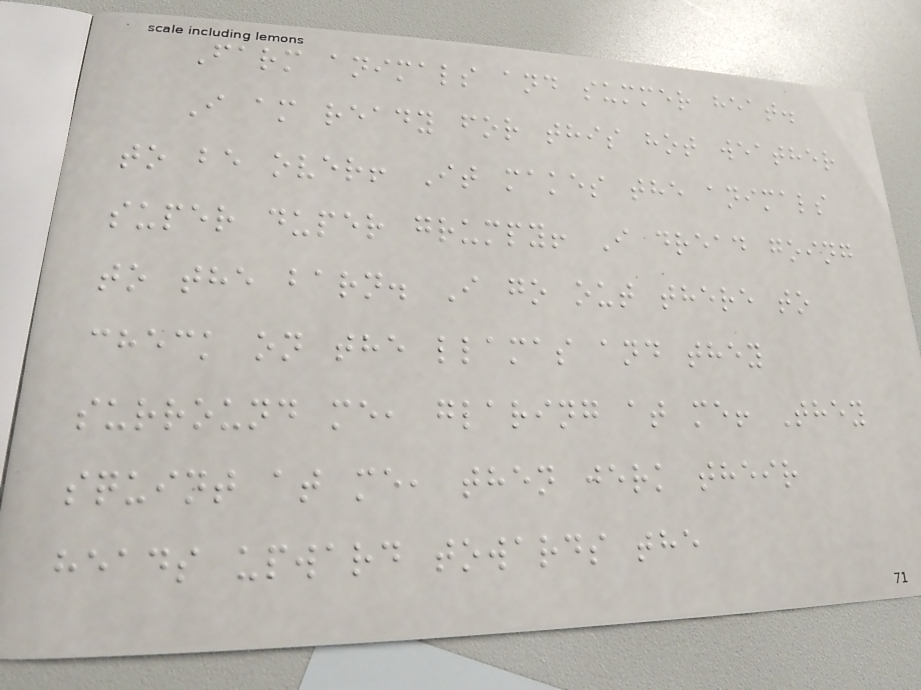Farm animals and summer heat.
I am ready for this hot weather
to be over! It makes the animals
super duper grumpy! I dread going
to the barn. I go out there to
check on the llamas and they
surround me, glaring at me! They
squint at me, then jerk their
heads upward towards the
